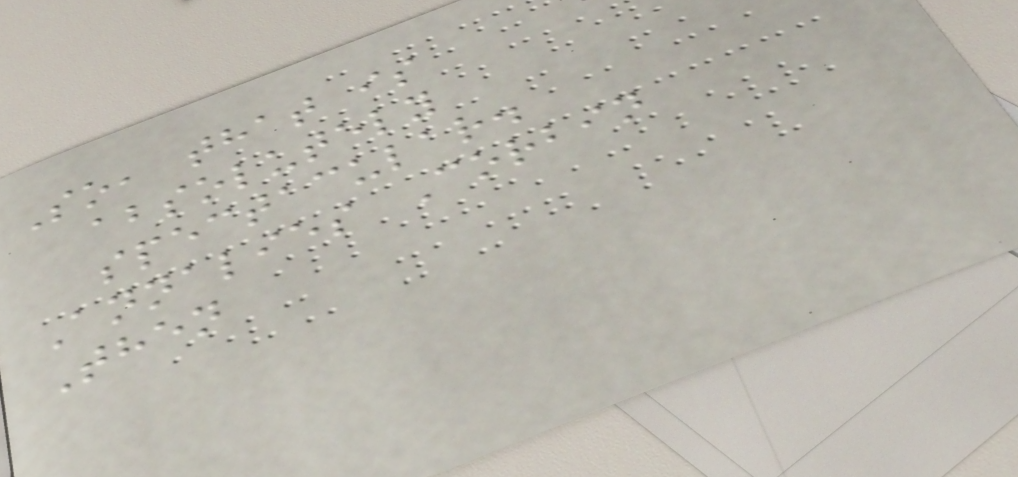So, that is
absolutely
spectacular.
Annalies Corbin
Then
